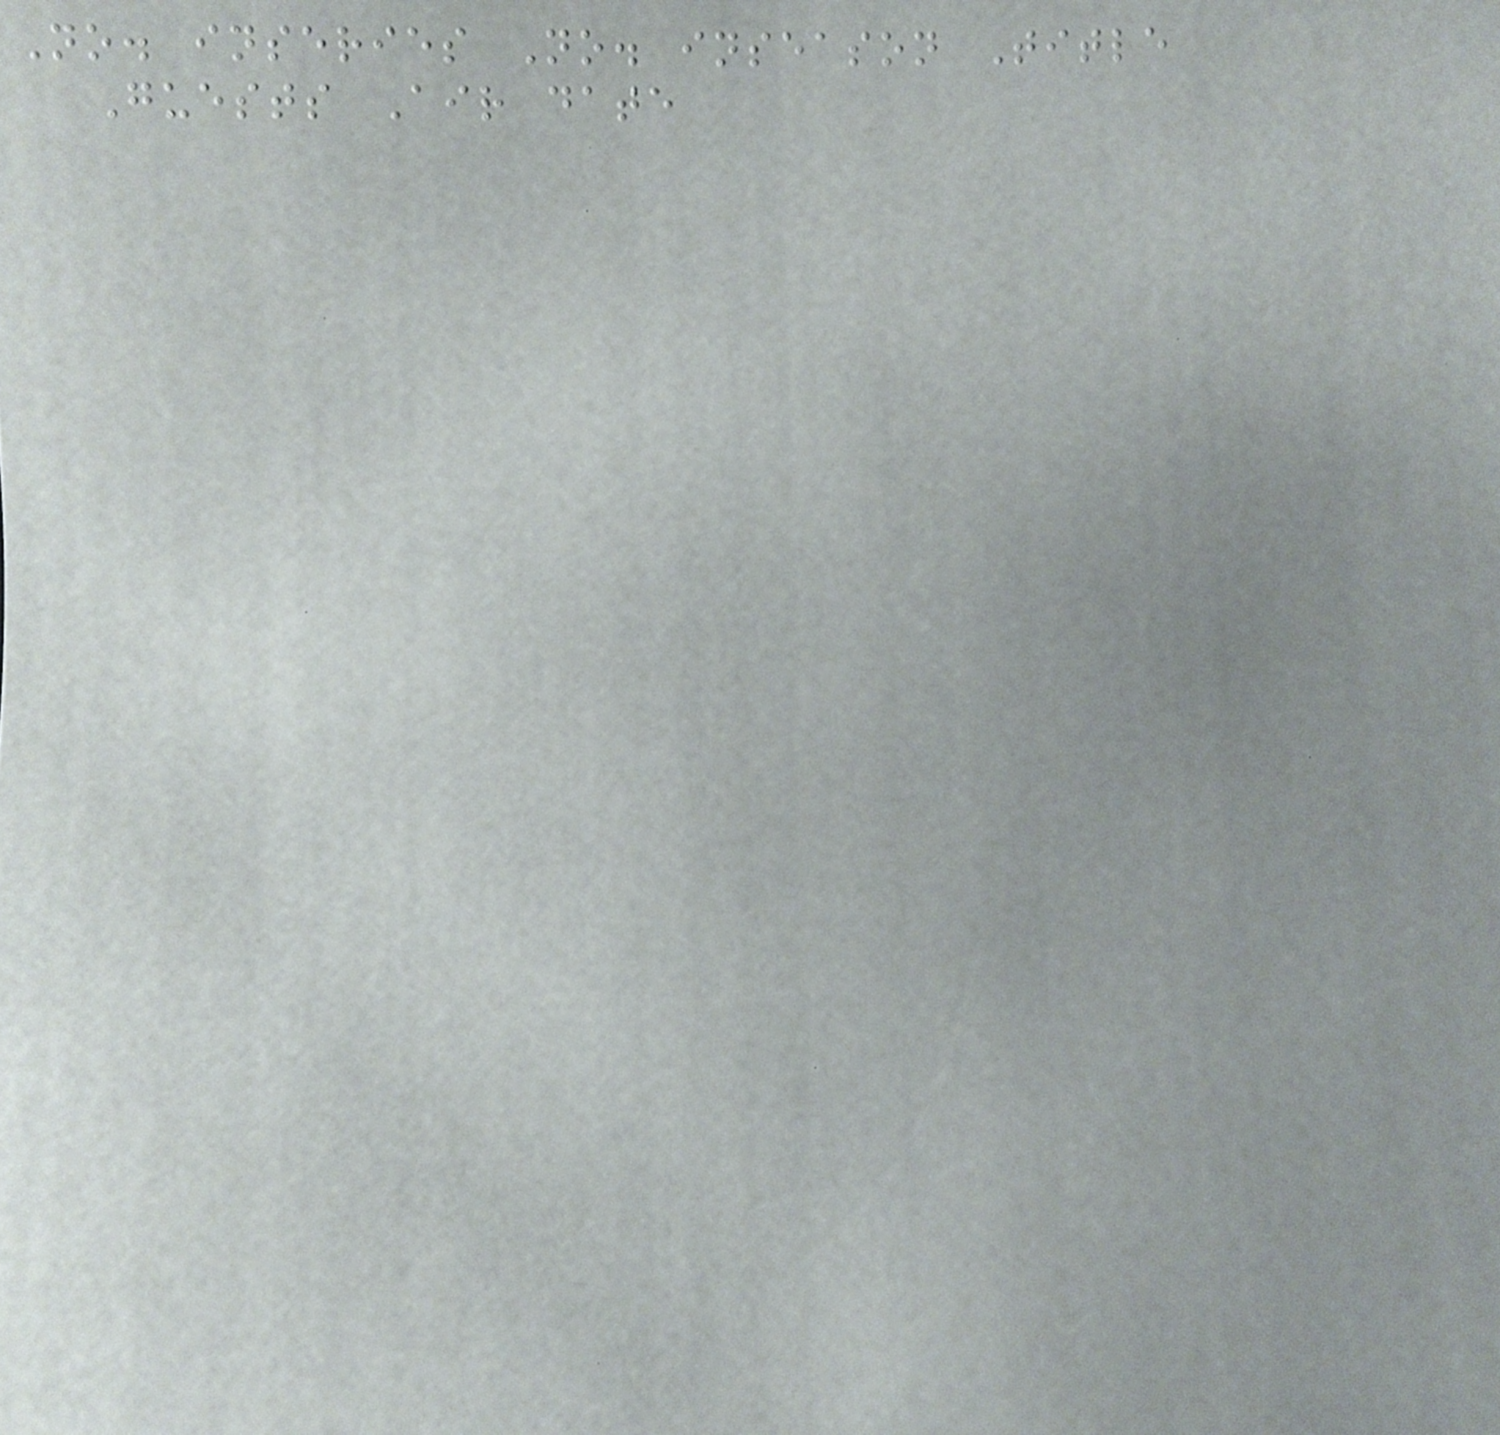No. inseries No. inseason Title
Guests Air date
